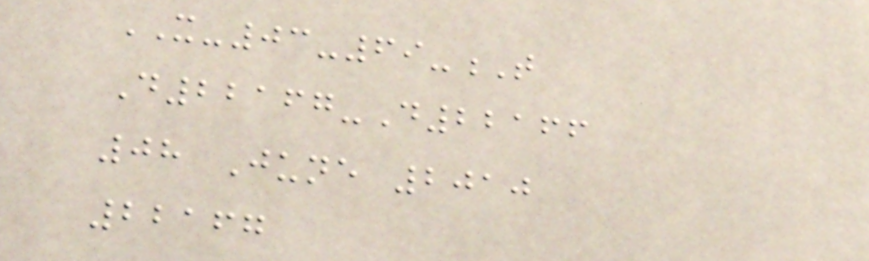IT-03-69-T
D22167-D22166
08 June 2010
22167
